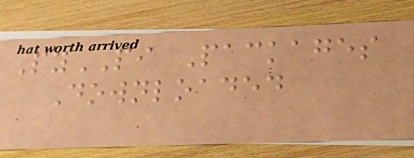PyPI Packages
Downloaded
